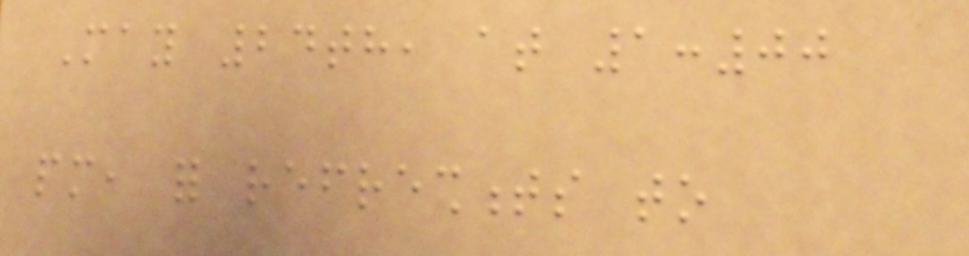May 24th, at 1:00
pm, for refreshments to
